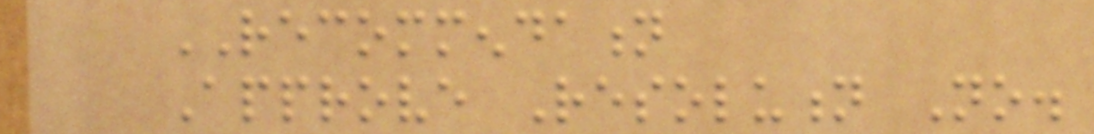RECOMMENDATION
Approve Resolution No.
